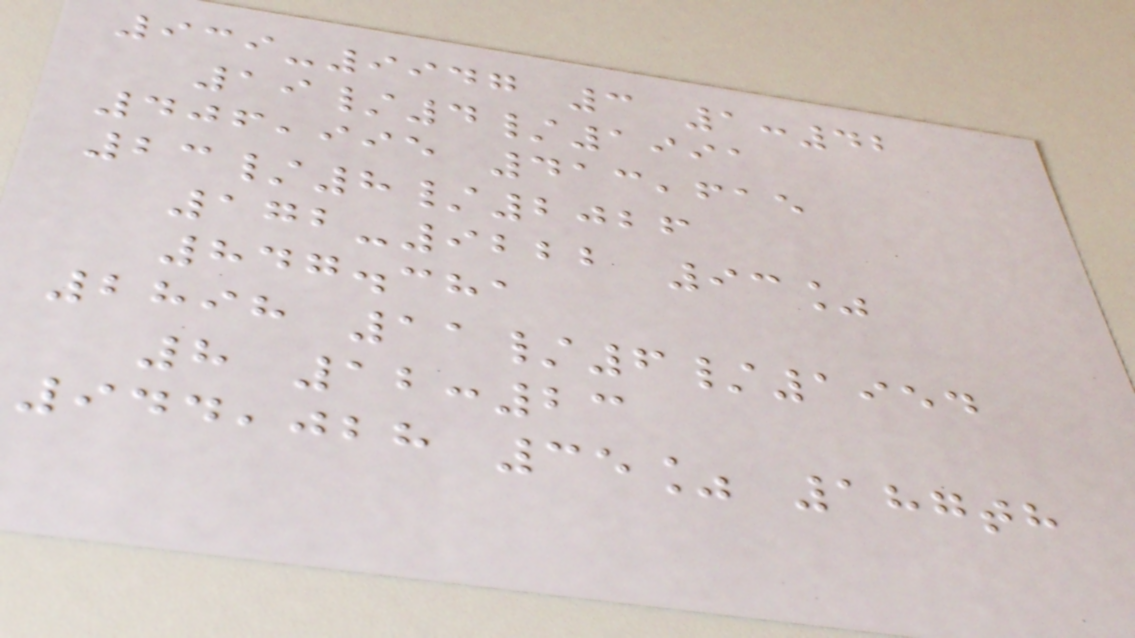939-9947 3 1:42
19/4/1991
406,995 413,615
23/8/2026
172-9222 93%
847.381
2898 11/6/1954
8 12:23
944,028 35% 187th
